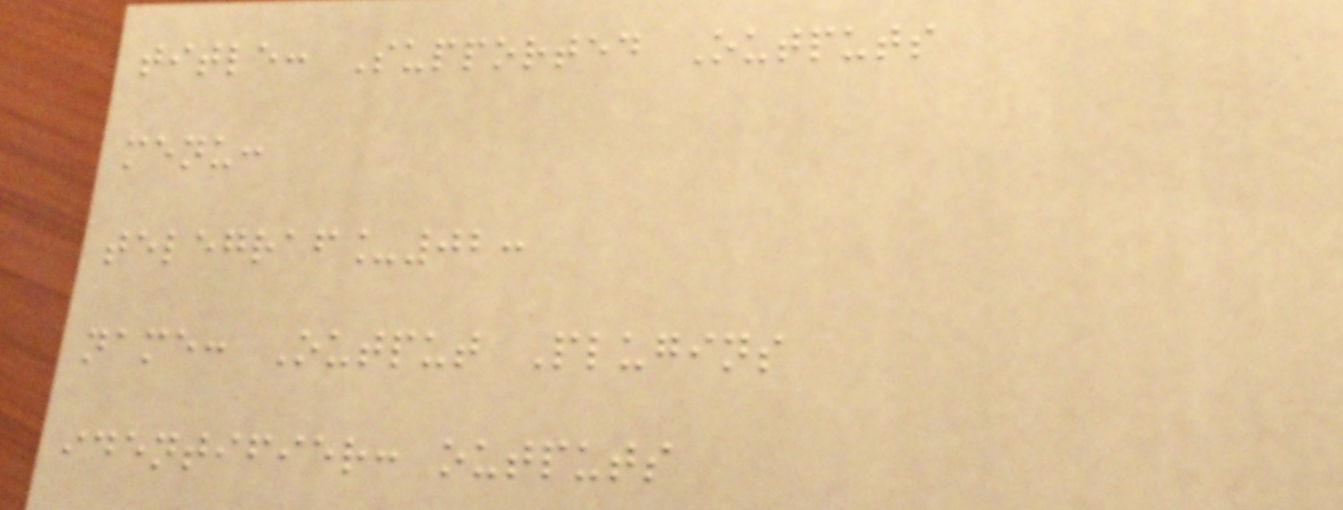title: Supported Outputs
menu:
telegraf_02:
name: Output Plugins
identifier: outputs
